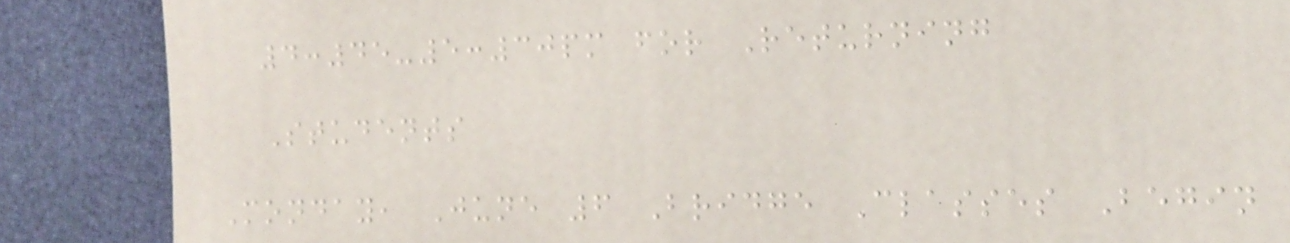4:45-5:30pm for Returning
Students
Monday, June 6 Bridge Classes Begin
